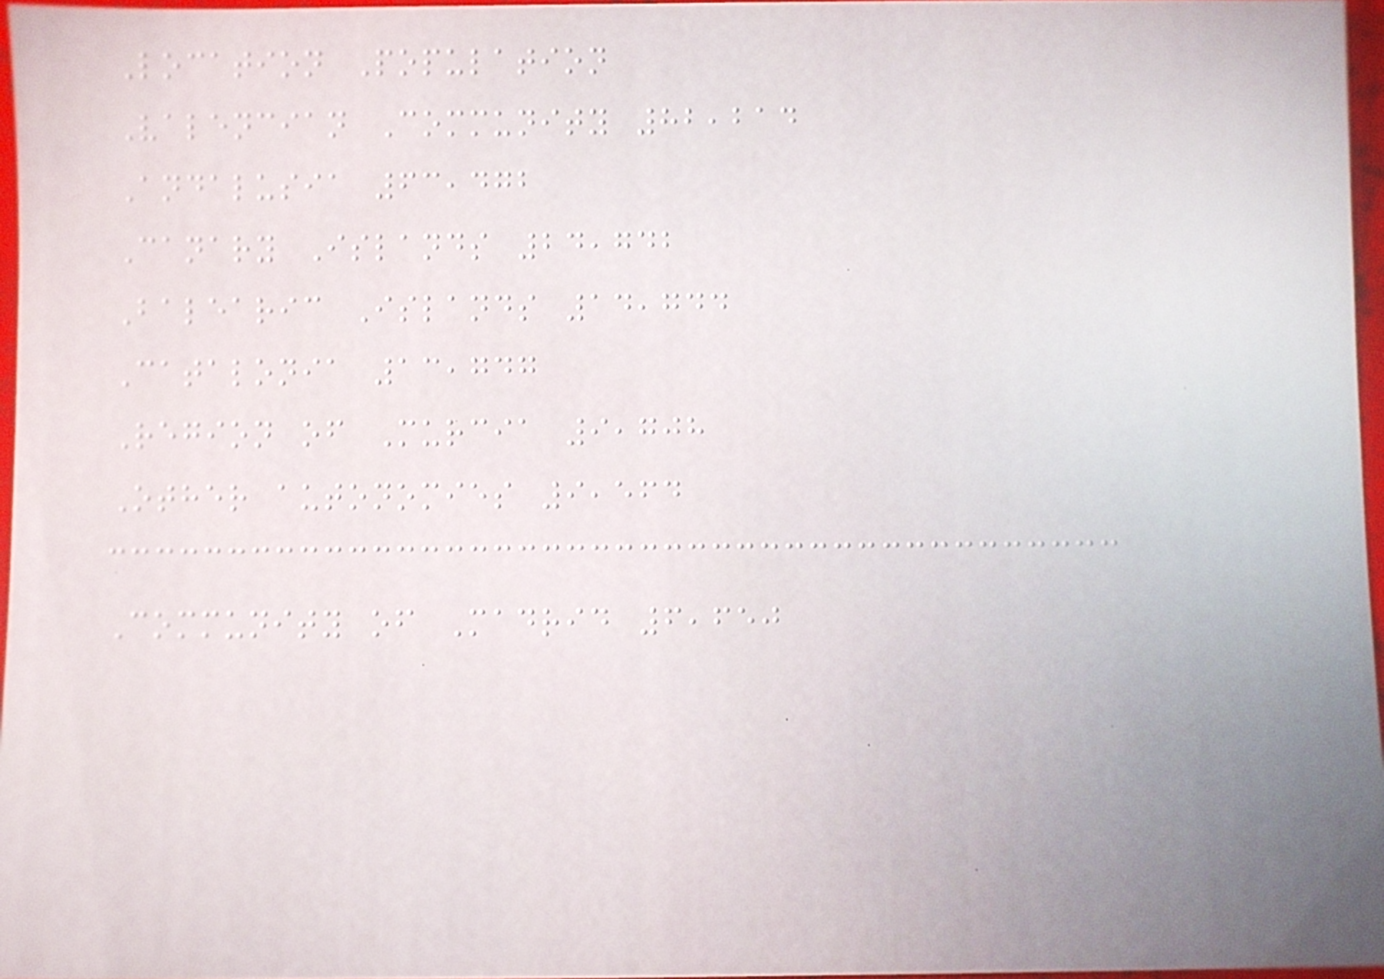Location Population
Valencian Community 82,214
Andalusia 63,472
Canary Islands 24,742
Balearic Islands 14,744
Catalonia 13,747
Region of Murcia 9,708
Other autonomies 9,564
Community of Madrid 6,650
